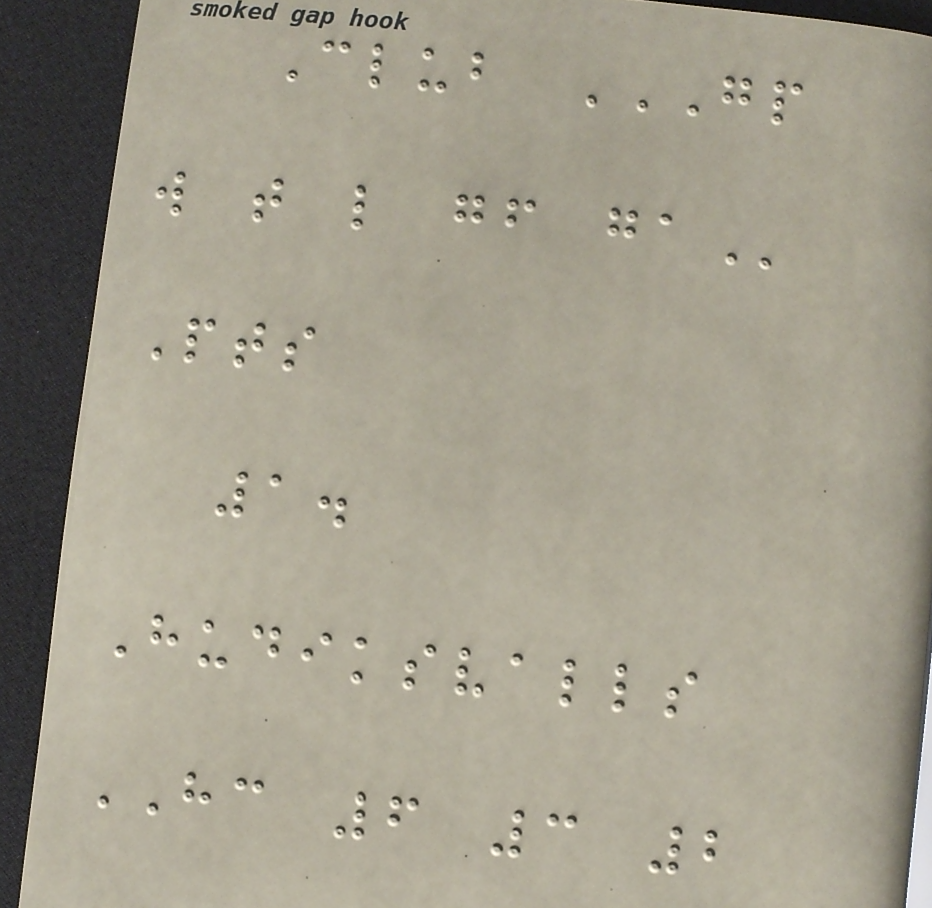Club GP
W T L GF GA
Pts
1.
Hudiksvalls
HC 6 3 2
